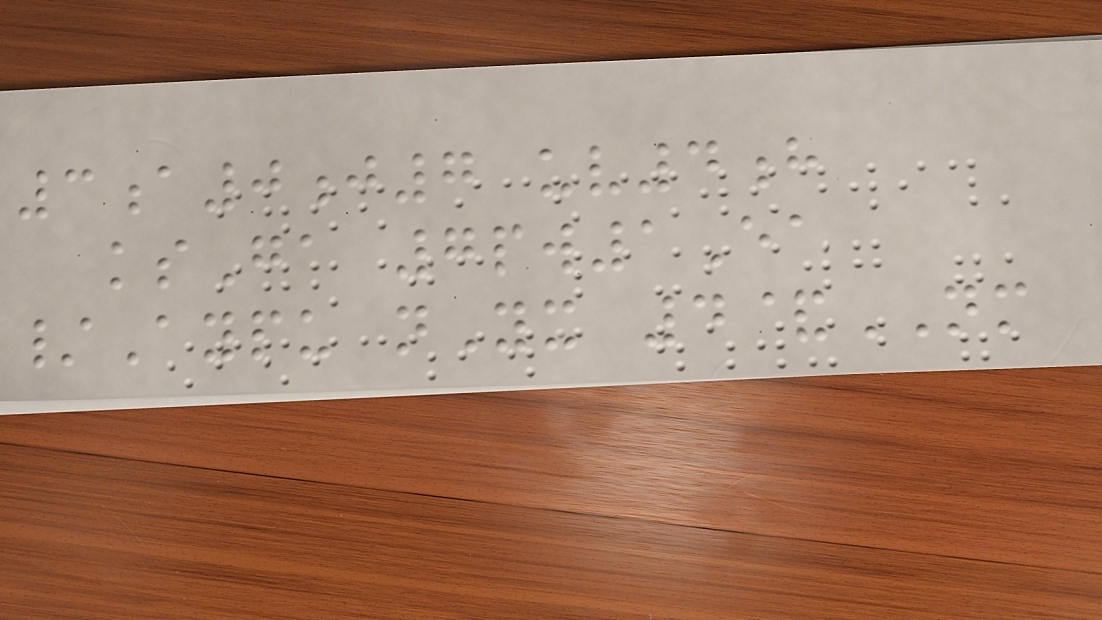3a0j7 uv4h
ksGa 7pw1Ea
/Aypu nYx 4&NM
